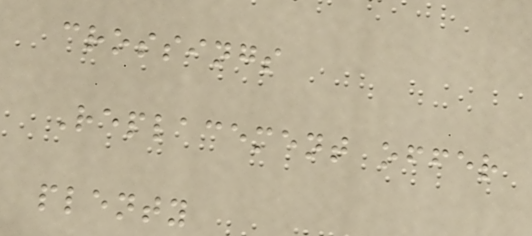crossings
Replacement offer
plenty
